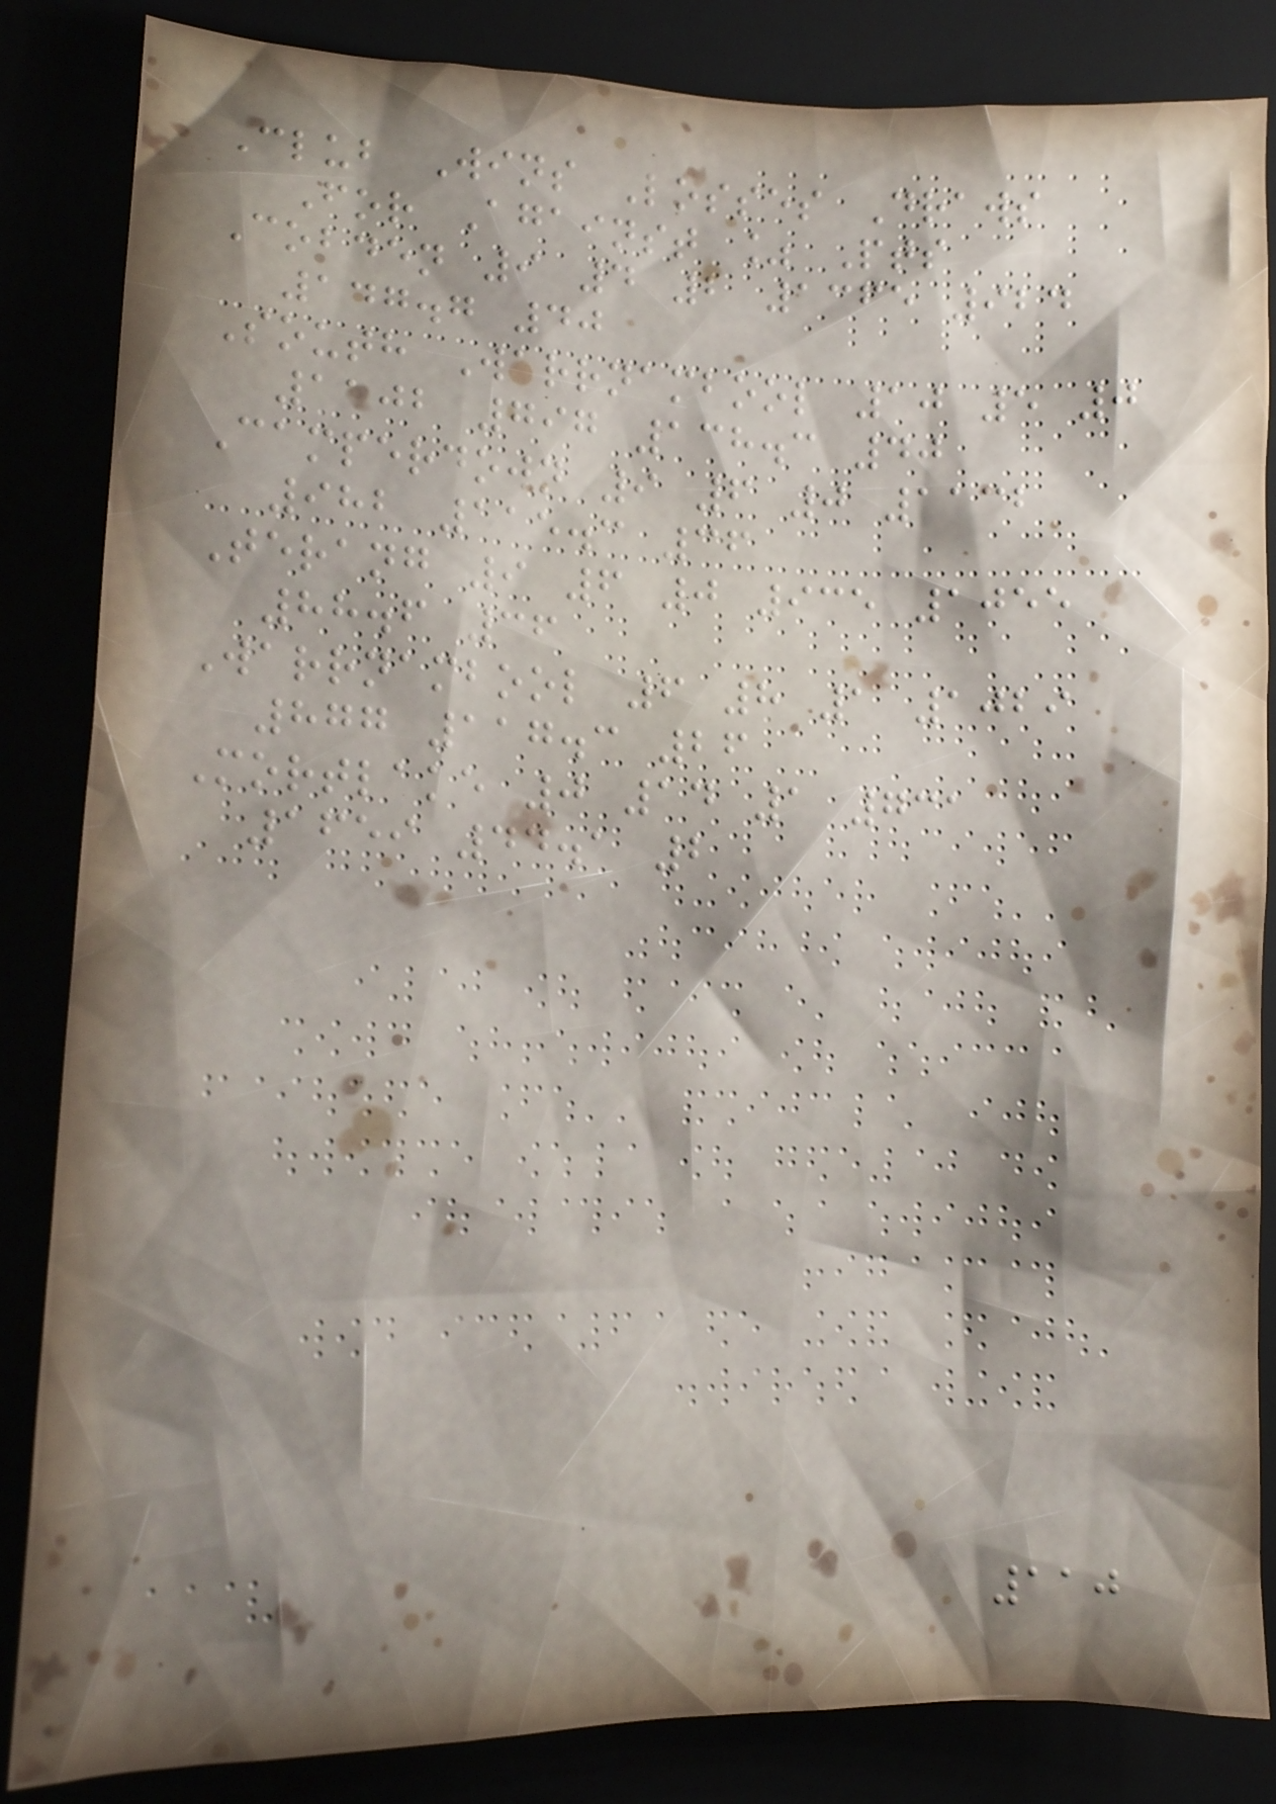Club Wins Losses Draws
For Against % Pts
Cobden 9 4 2 1365 924
147.7 40
South Warrnambool 10 5 0
1102 797 138.3 40
Camperdown 9 6 0 1132
982 115.3 36
Terang 9 6 0 935 1055
88.6 36
Warrnambool 6 8 1 1029
877 117.3 26
Mortlake 0 14 1 731
1659 44.1 2
110
